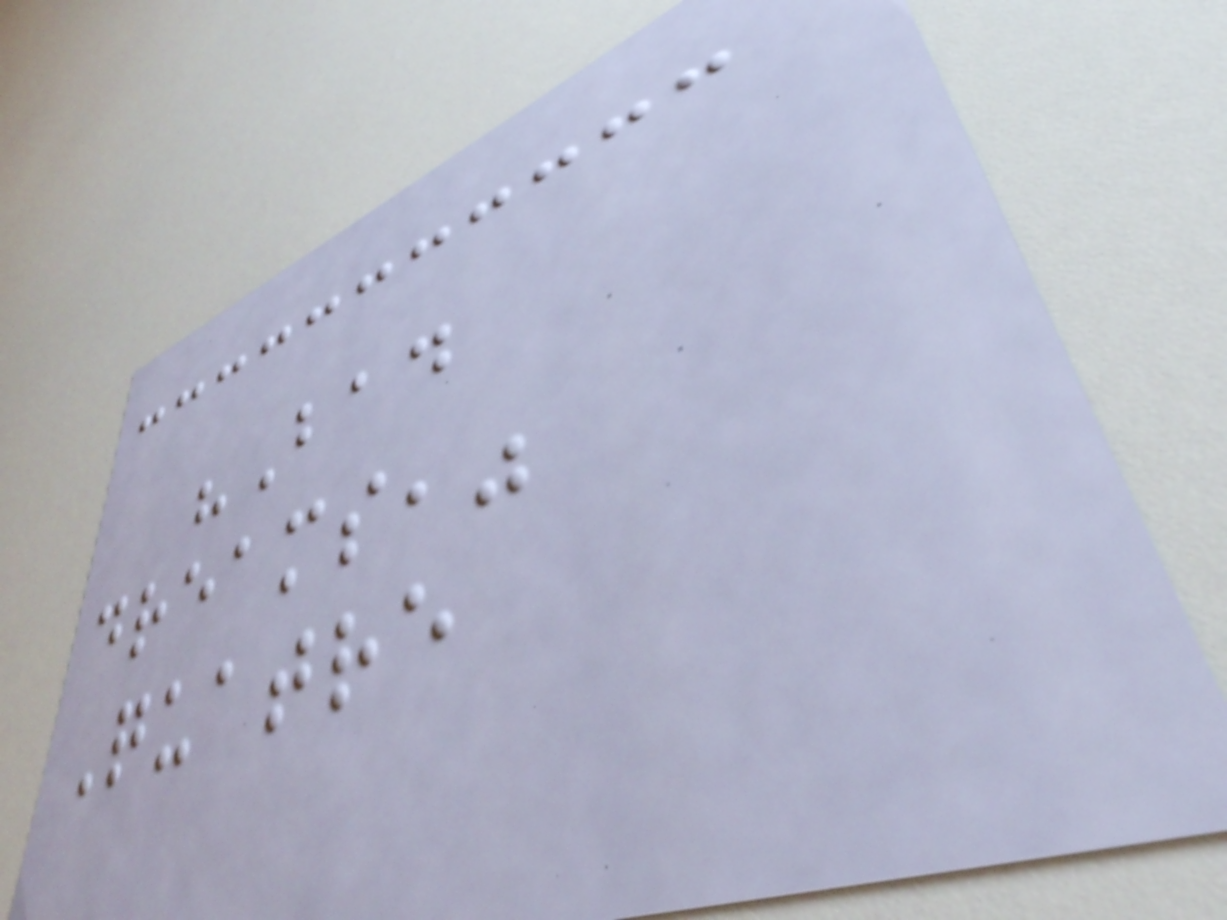"Bad
dreams,"
Quatre
